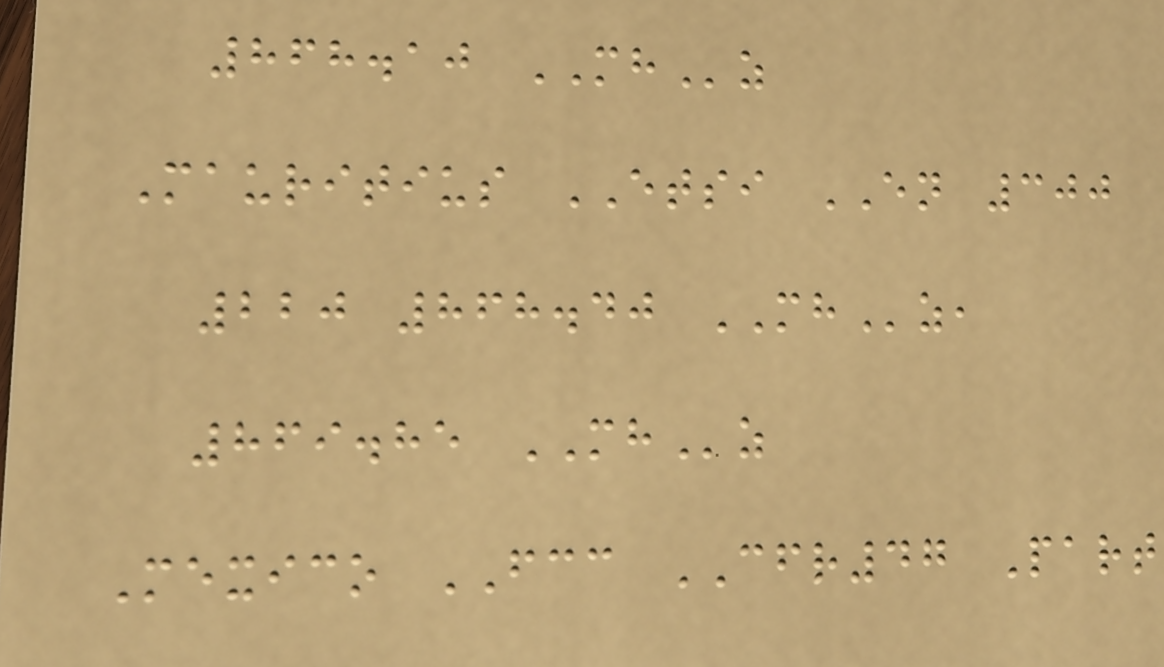868.10 MHz
Mauritius ETSI EN 300
220 868.40 MHz,
869.85 MHz
Mexico FCC CFR47 Part
